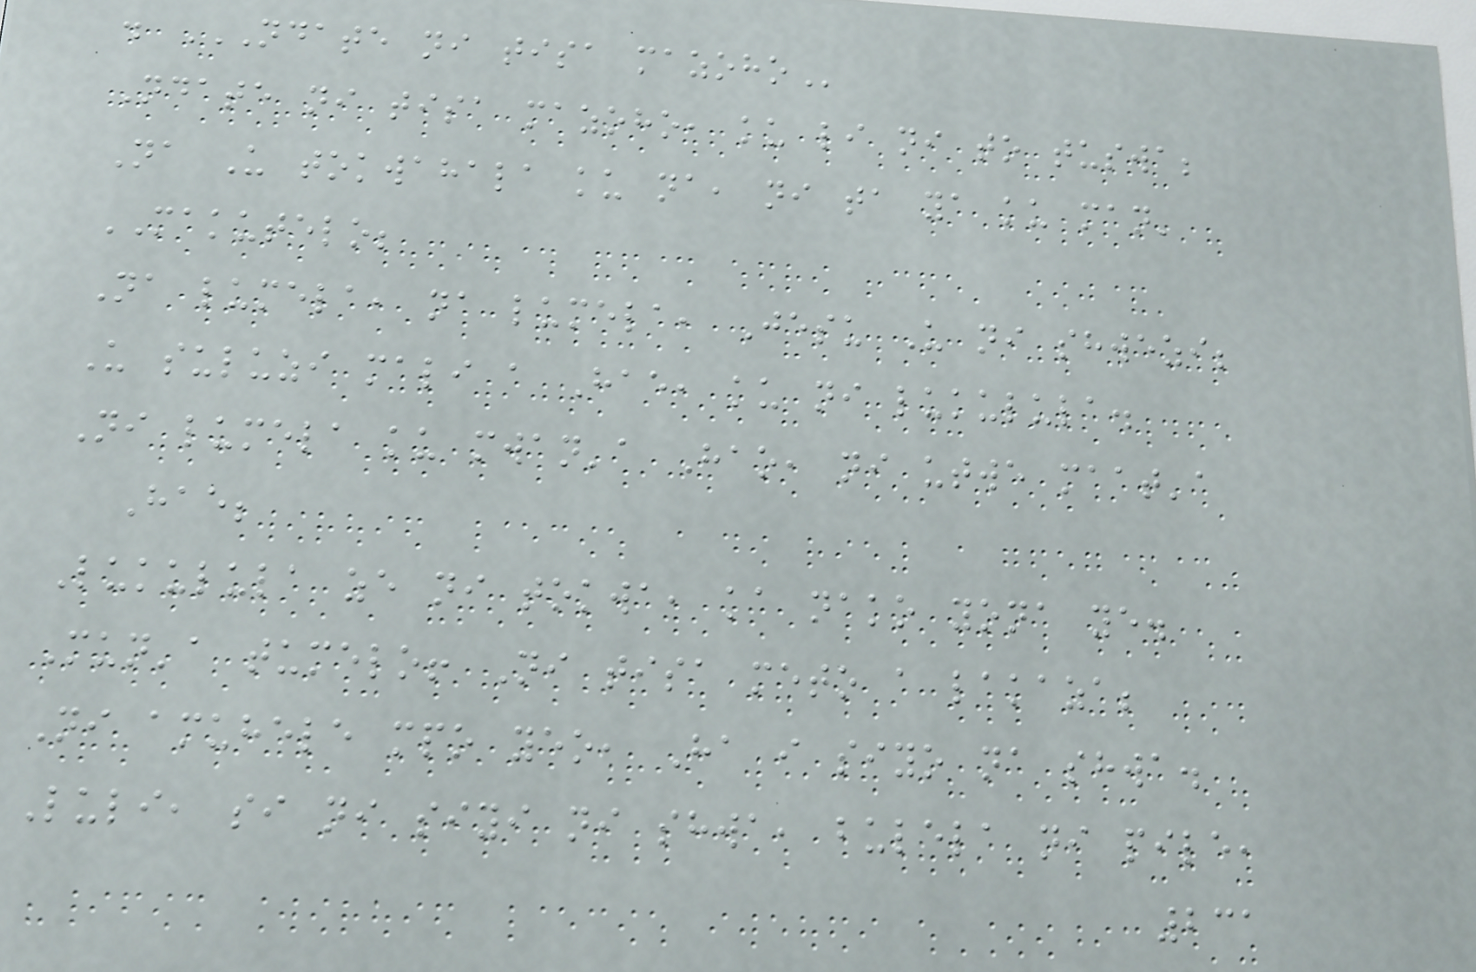. NDATE NI TISA MAZOHO
Ndate ni tisa mazoho, ku li ni to tuswa;
Na U tokwahala ku na, ni ta ya ku man'
MAKUTELO;
Na lumela, na lumela, Jesu U ni shwezi;
U suluzi mali a Hae, ku ni lukulula.
Ni lumela ku mwan'a Hao, ni utwe maat'a
Hae;
Lukulula ze ni tokwa, ka nako yona ye.
Mun'a tumelo! Ni tisa meto a lakaza;
Ni amuhele mpo yeo, Ha i siyo na shwa.
Luli, si ni siyi ni shwa, bulela ni pile,
231
